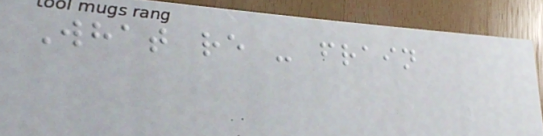What re - frain
